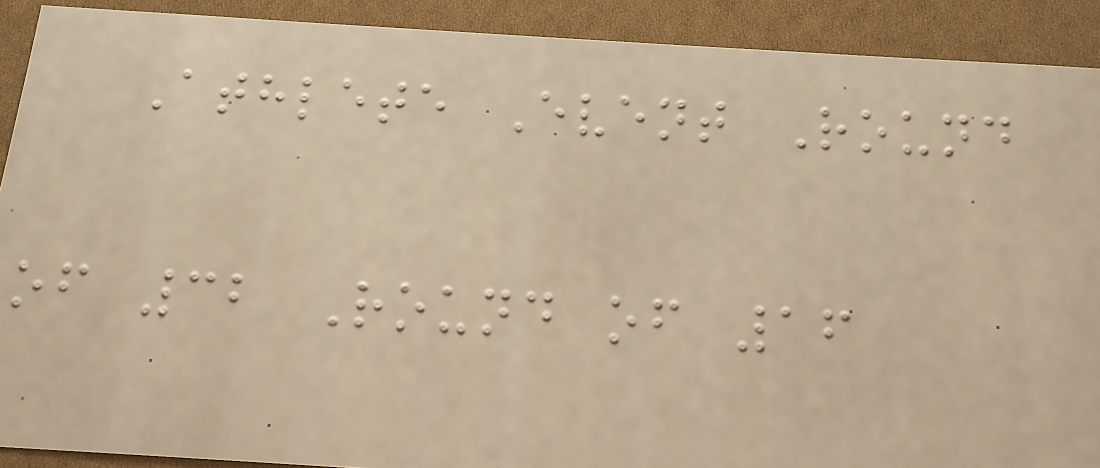Athlete Event Round
of 32 Round of 16
